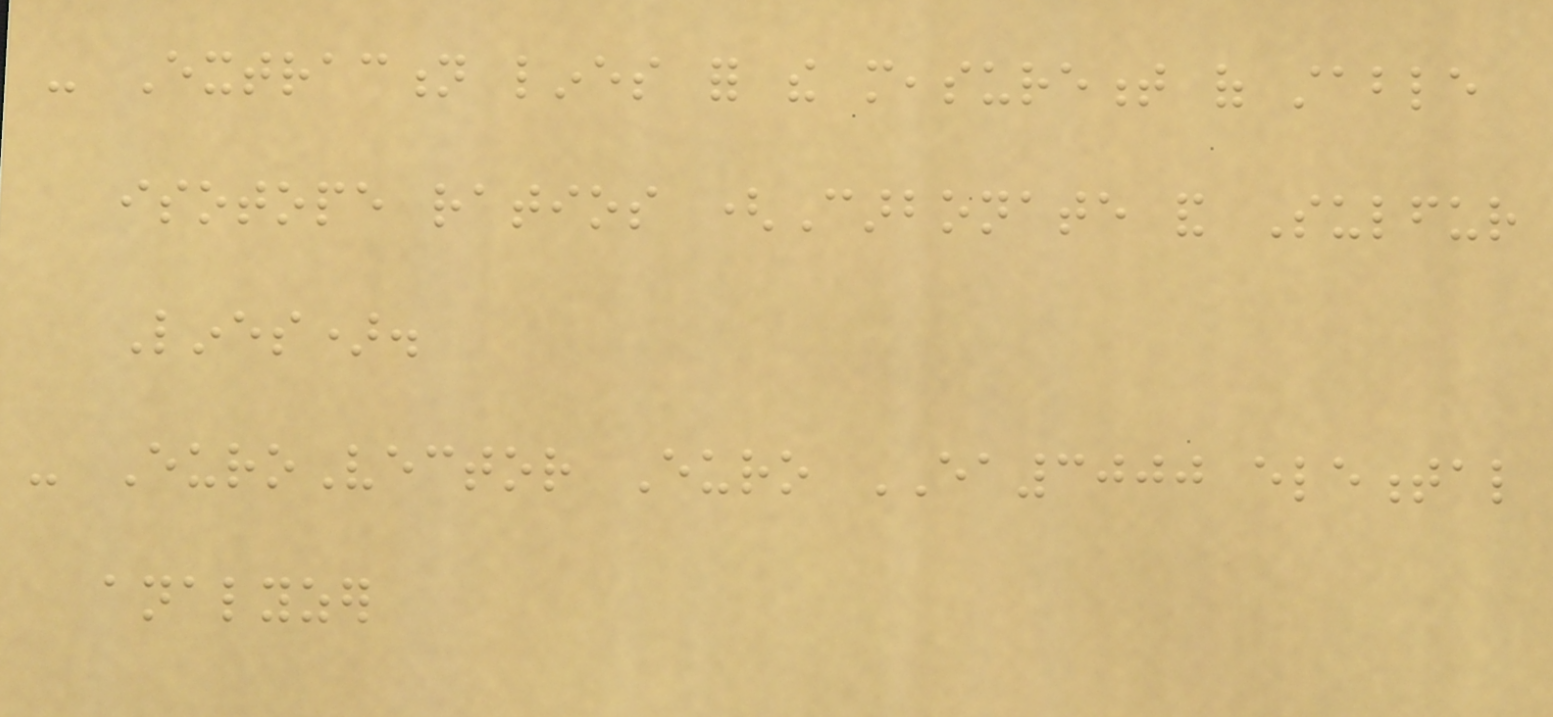- Extraction lines for the measurement of stable
isotope ratios (Carbonate and Sulfur
Lines).
- EuroVector Euro EA3000 elemental
analyzer
